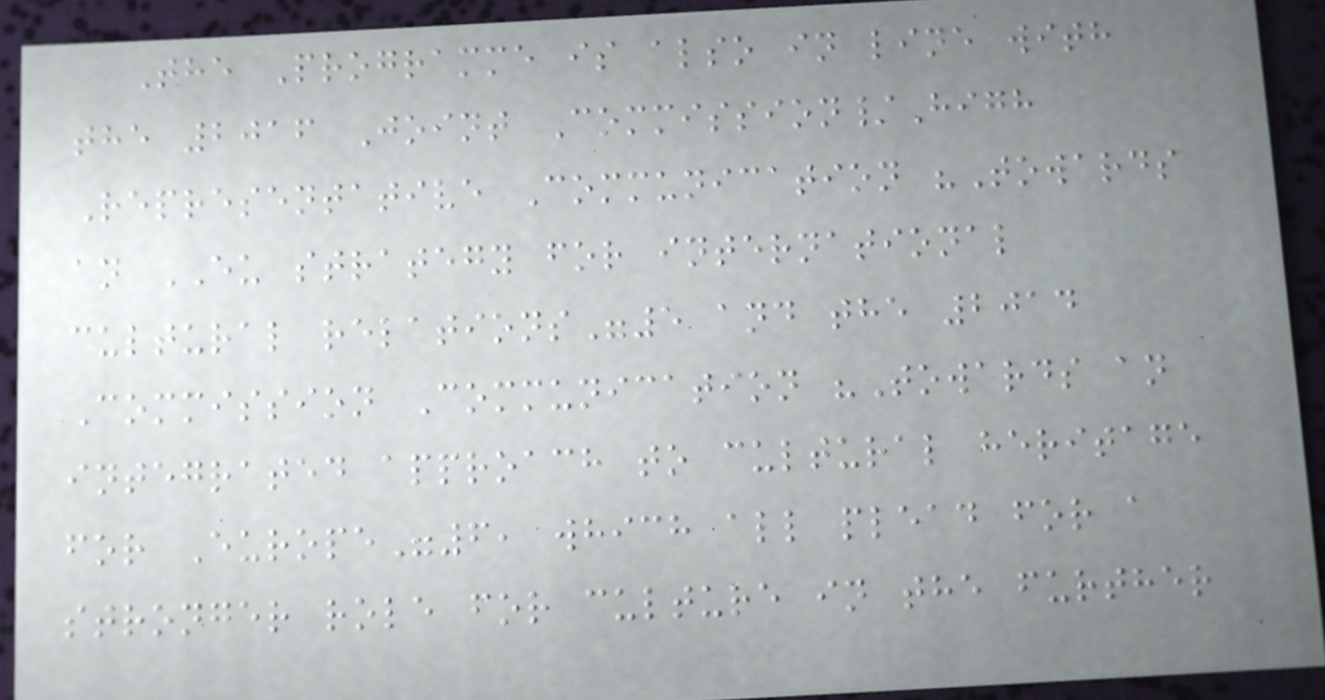The Programme is also in line with
the 2016 Joint Commission/High
Representative Communication "Towards
an EU strategy for international
cultural relations"5 and the 2014
Commission Communication "Towards an
integrated approach to cultural heritage
for Europe"6, which all plead for a
stronger role for culture in the further
